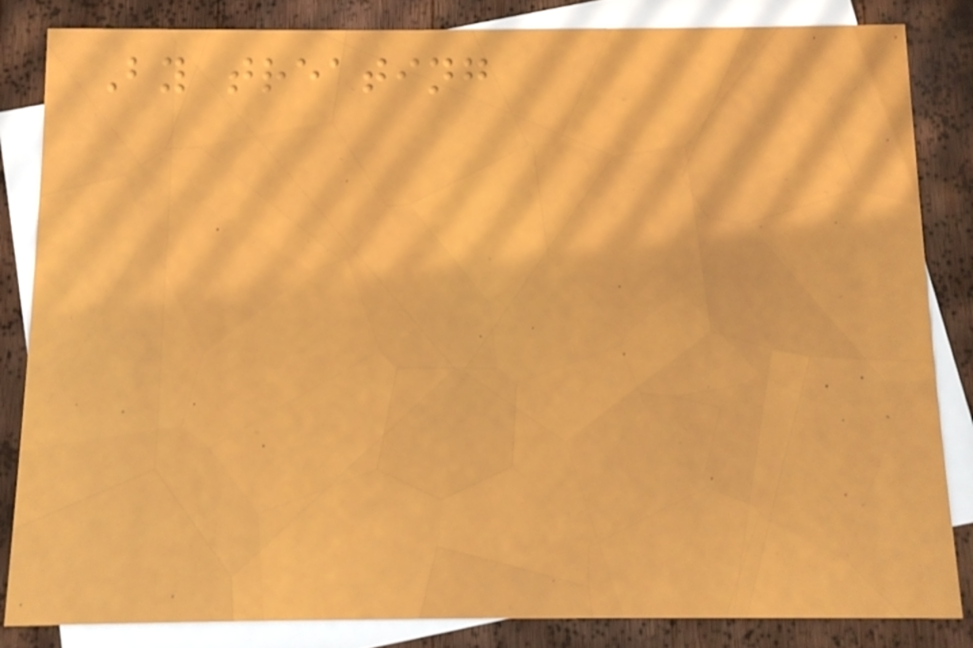By treating
